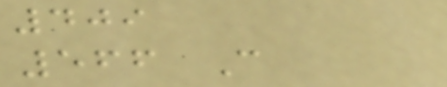409
566 C
